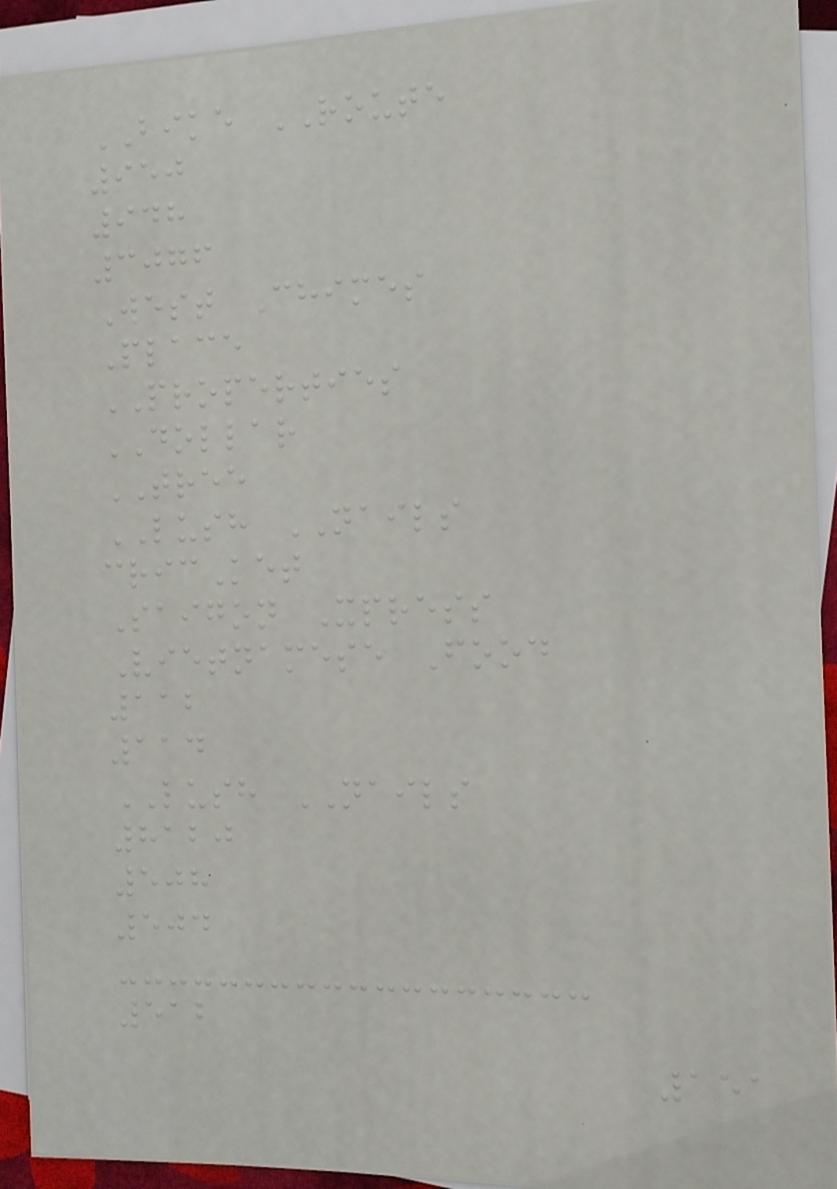BIKE ROUTE
950
948
3076
West Chimes
Place
PROPERTIES
DOLLAR
TREE
LUSH NAILS
cricKet
Saigon Xpress
Vietnamese Food
112
114
LUSH NAILS
8120
508
504
512
151
